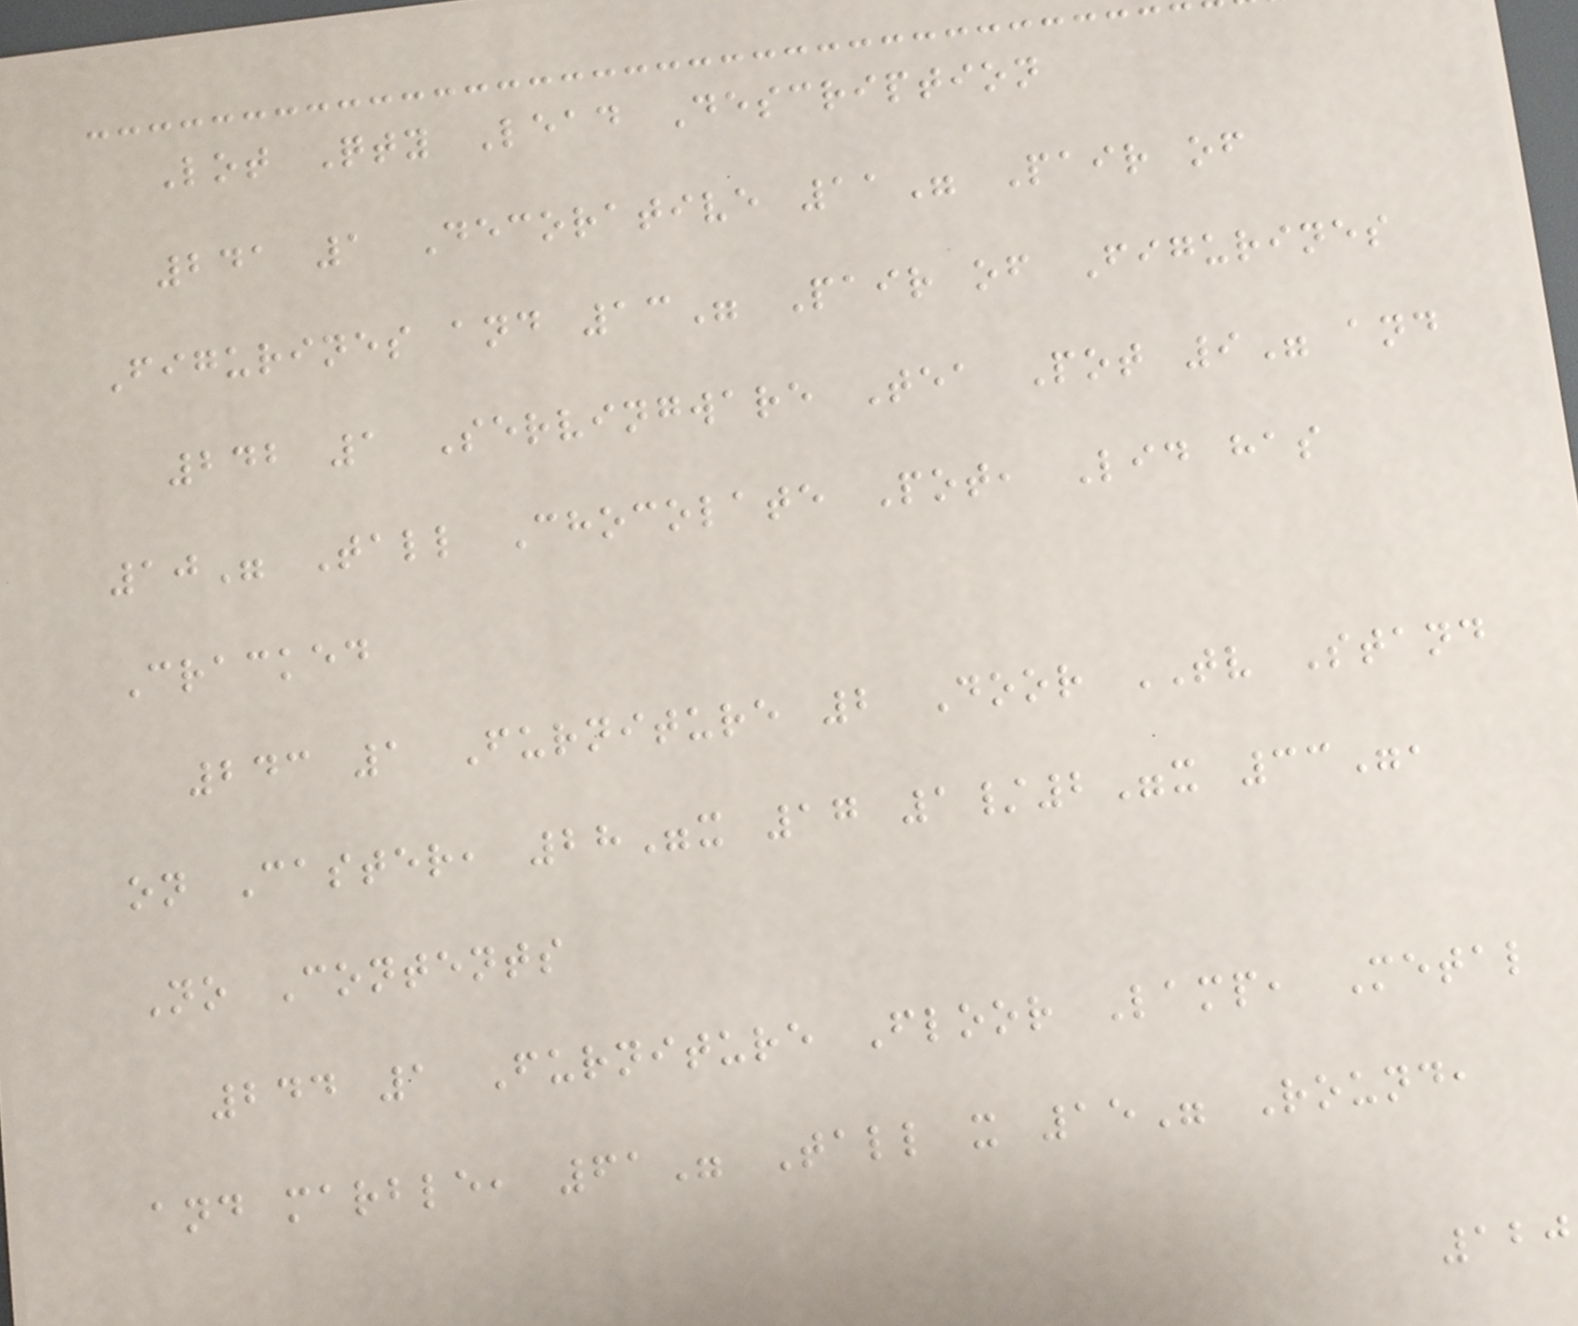Lot Qty Lead Description
241 1 Decorative 11" Pair of
Figurines and 13" Pair of Figurines
242 1 Servingware Tea Pot 9" and
10" Tall Chocolate Pot, Lid has
Cracked
243 1 Furniture 2 Door TV Stand
on Caster, 28"x 17 1/2"x 33",
No Contents
244 1 Furniture Floor Lamp, Metal
and marble, 61" Tall x 15" Round,
120
